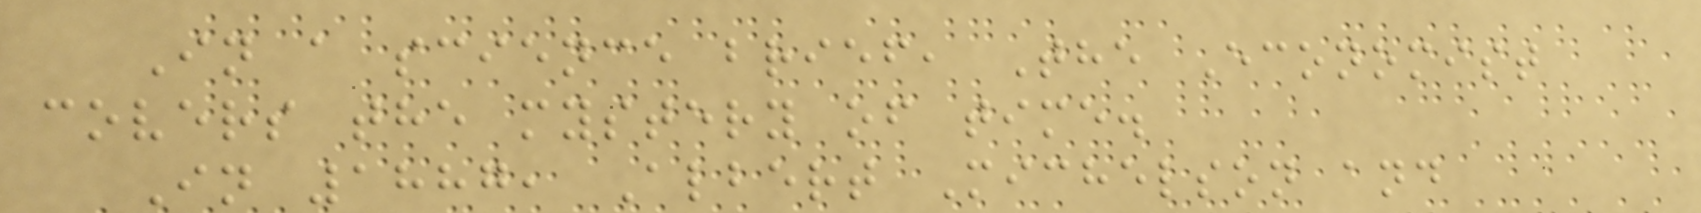In a science brief, The Economist
covers the mystery of time.
In 1887, Albert Michelson and
